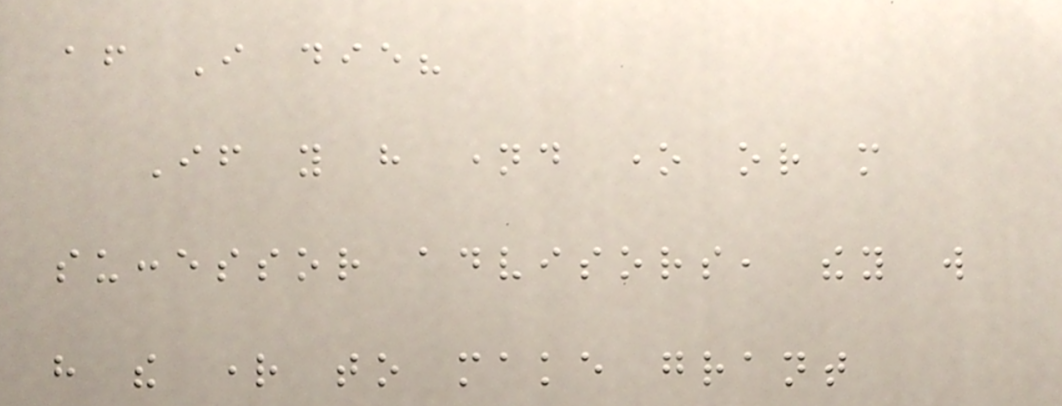after I die?
If you have named one or more
successor advisors, they will
have the right to make grant
